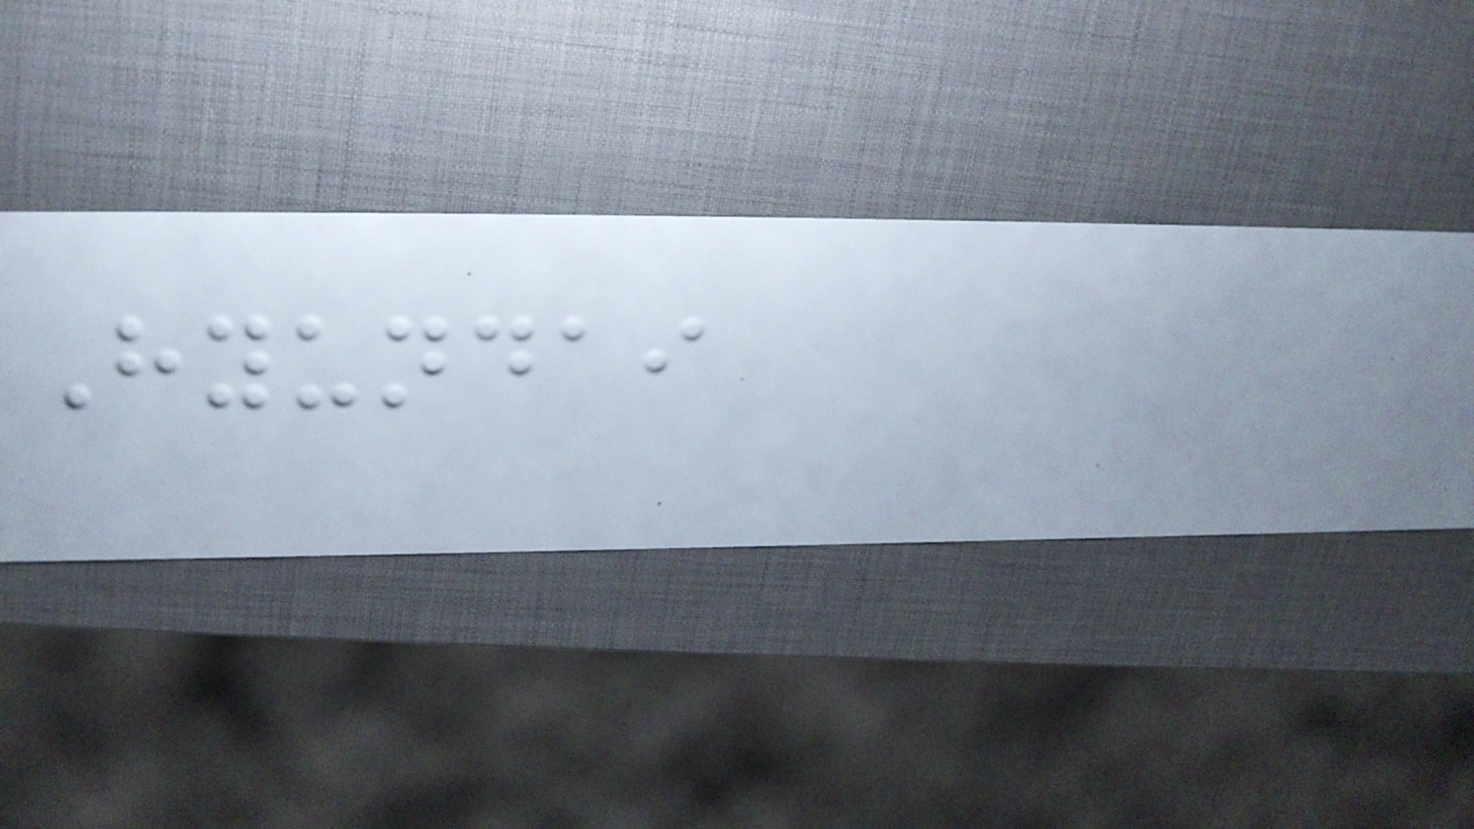Hyundai
